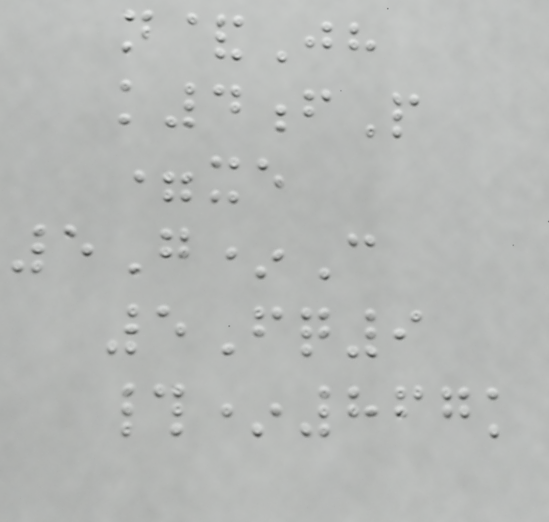n&Jh
k4fP
=xe
5G*C
5Fq9
#*867k
